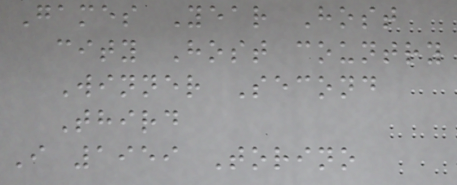Games Year Host
city Host country
Winner Second
Third
I 1959 Torino
